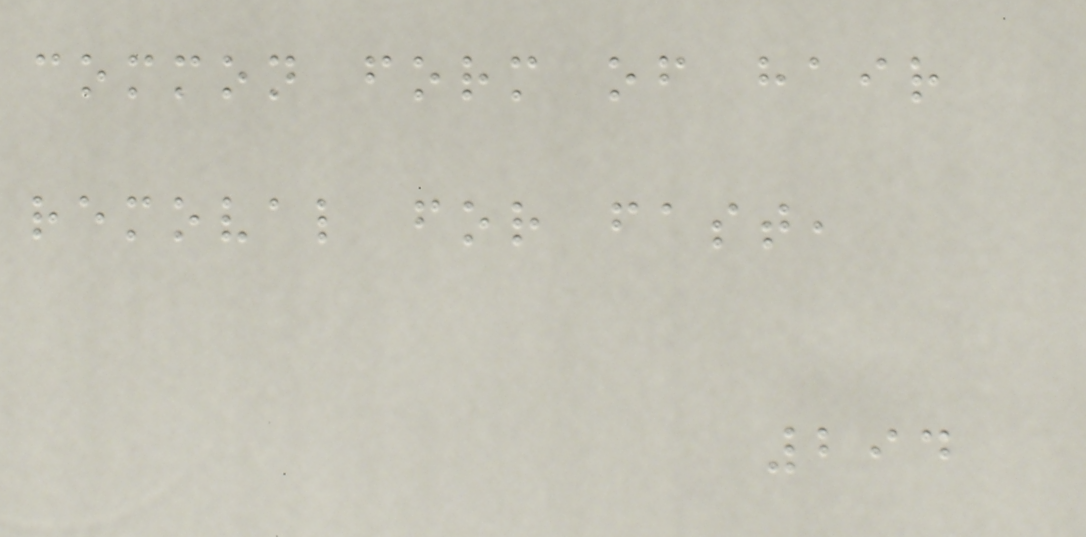common form of hair
removal for fast,
294
